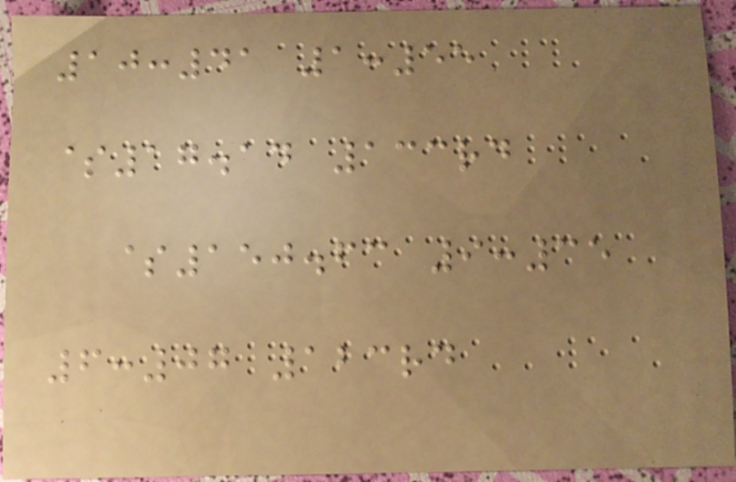10:41 1:55
$17.14 133rd
$150.63 9:35
6:07 123rd
